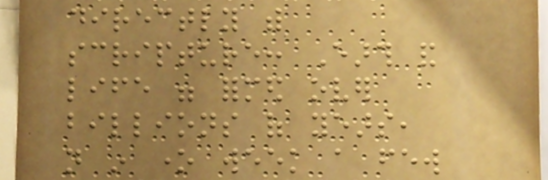directly with
scripture: Earth and
life were formed over
billions of years,
not in one week a few
